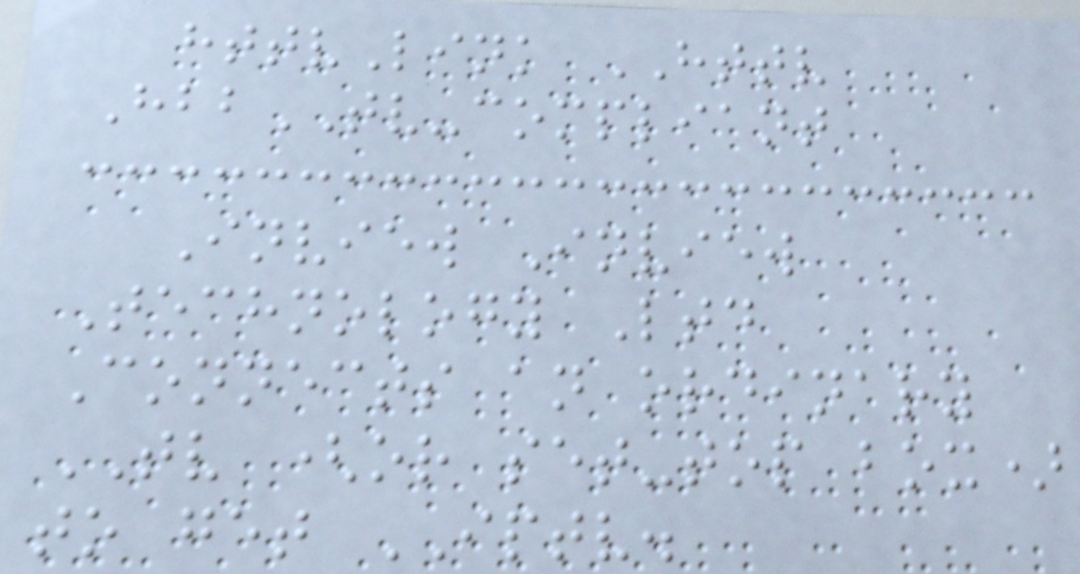httvLink HTTV
HbbTV-compliant
Inview Inview
Technology Ltd
Connects an ordinary
TV (or set-top box)
to get IPTV.
